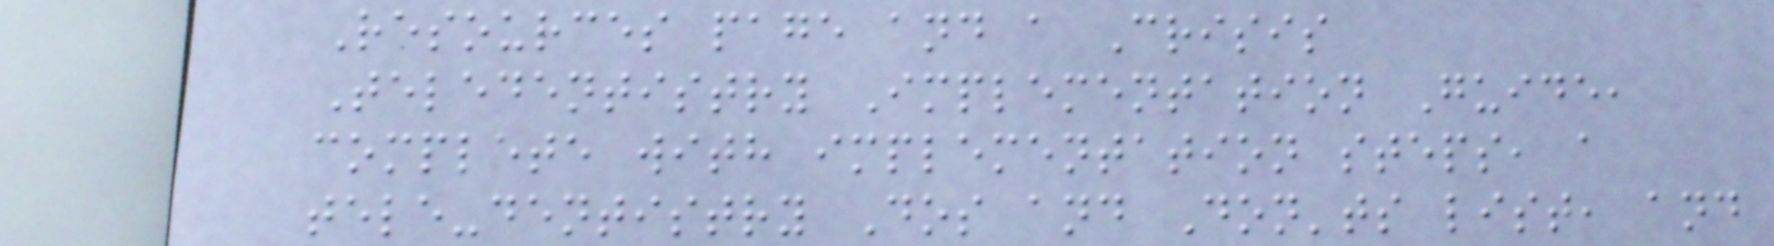Resources page and a Crisis
Teledentistry Implementation Guide,
complete with implementation steps, a
tele-dentistry Dos and Don'ts list, and
